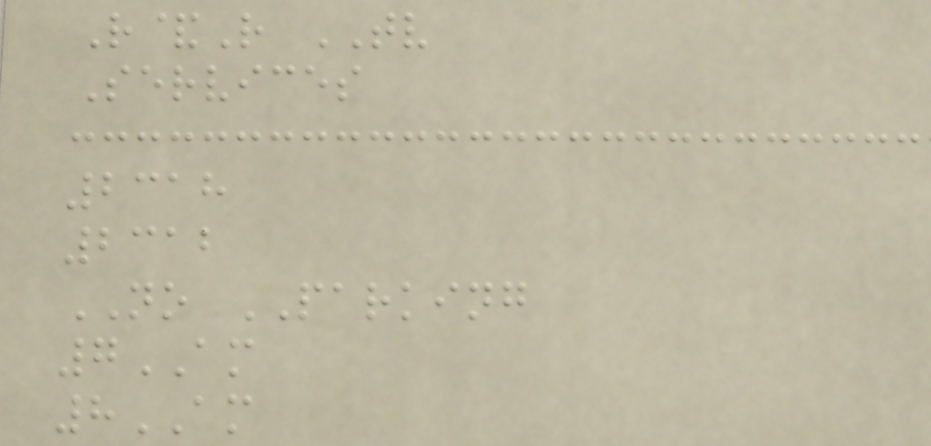R&R TV
Services
2318
2312
NO PARKING
7AM
8AM
